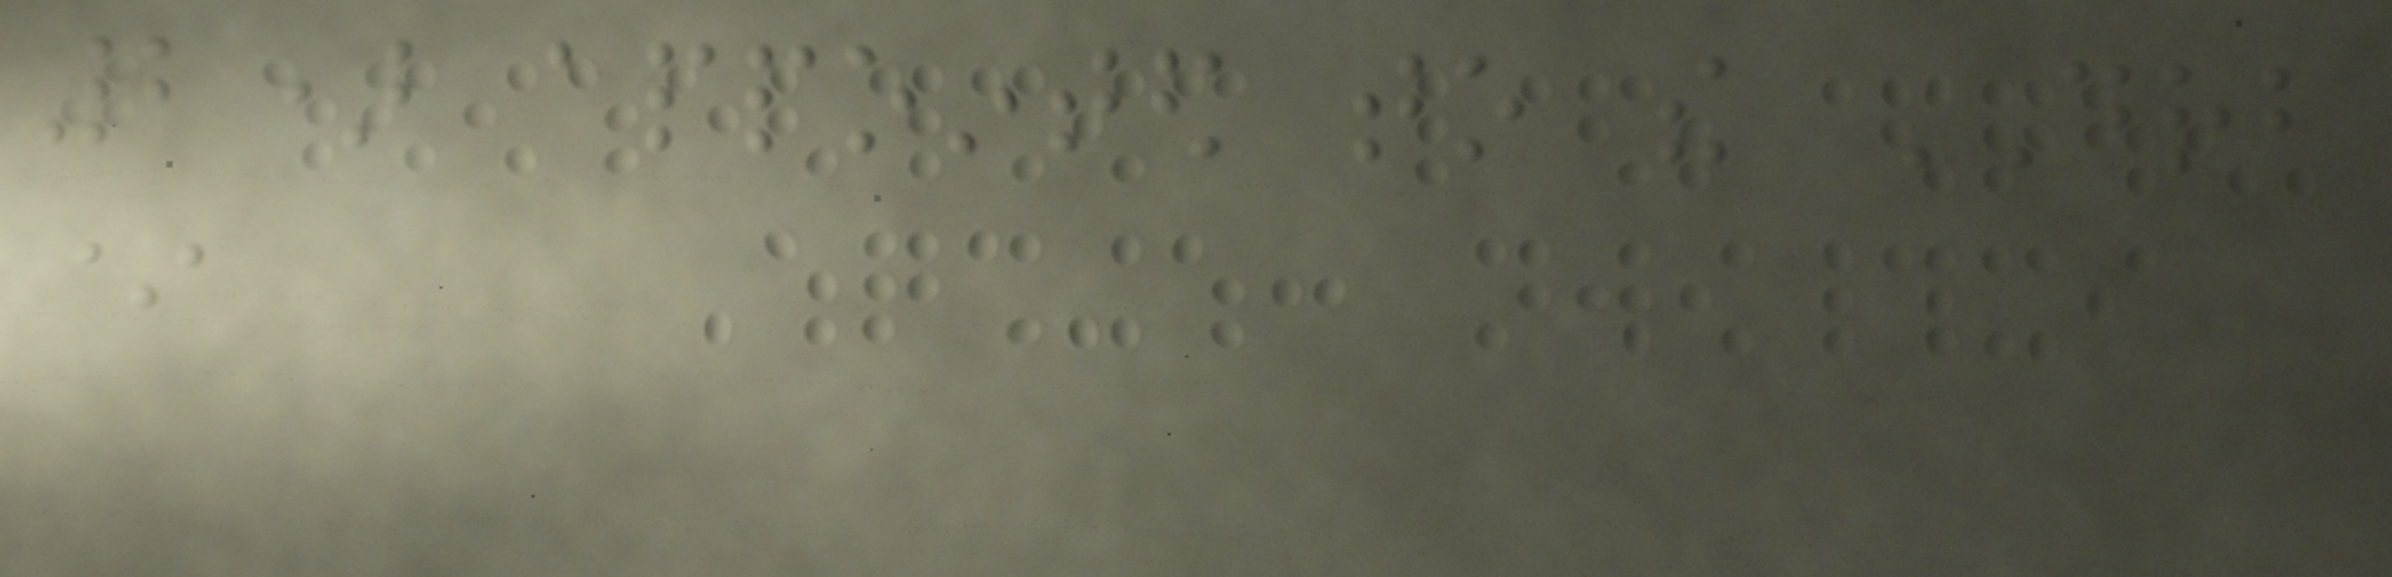2) appointed to the DRB
*
